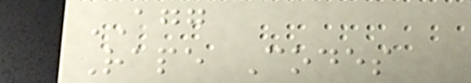AGG
Rape Codes
